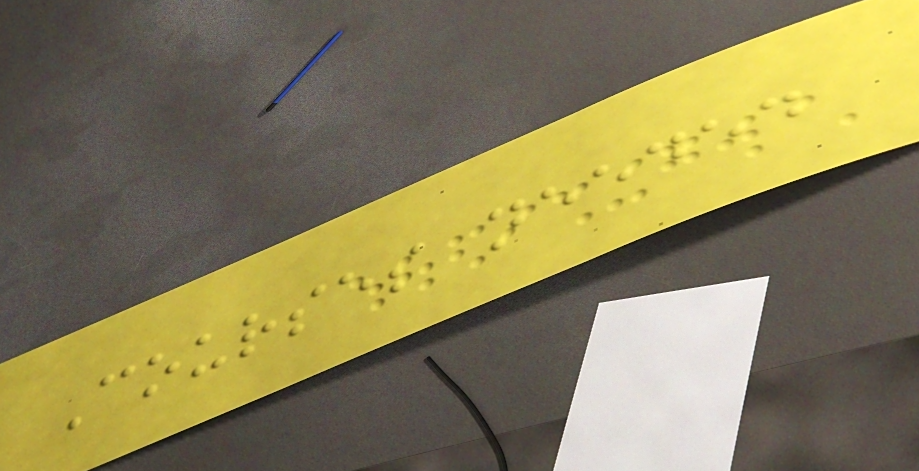Courses needed
